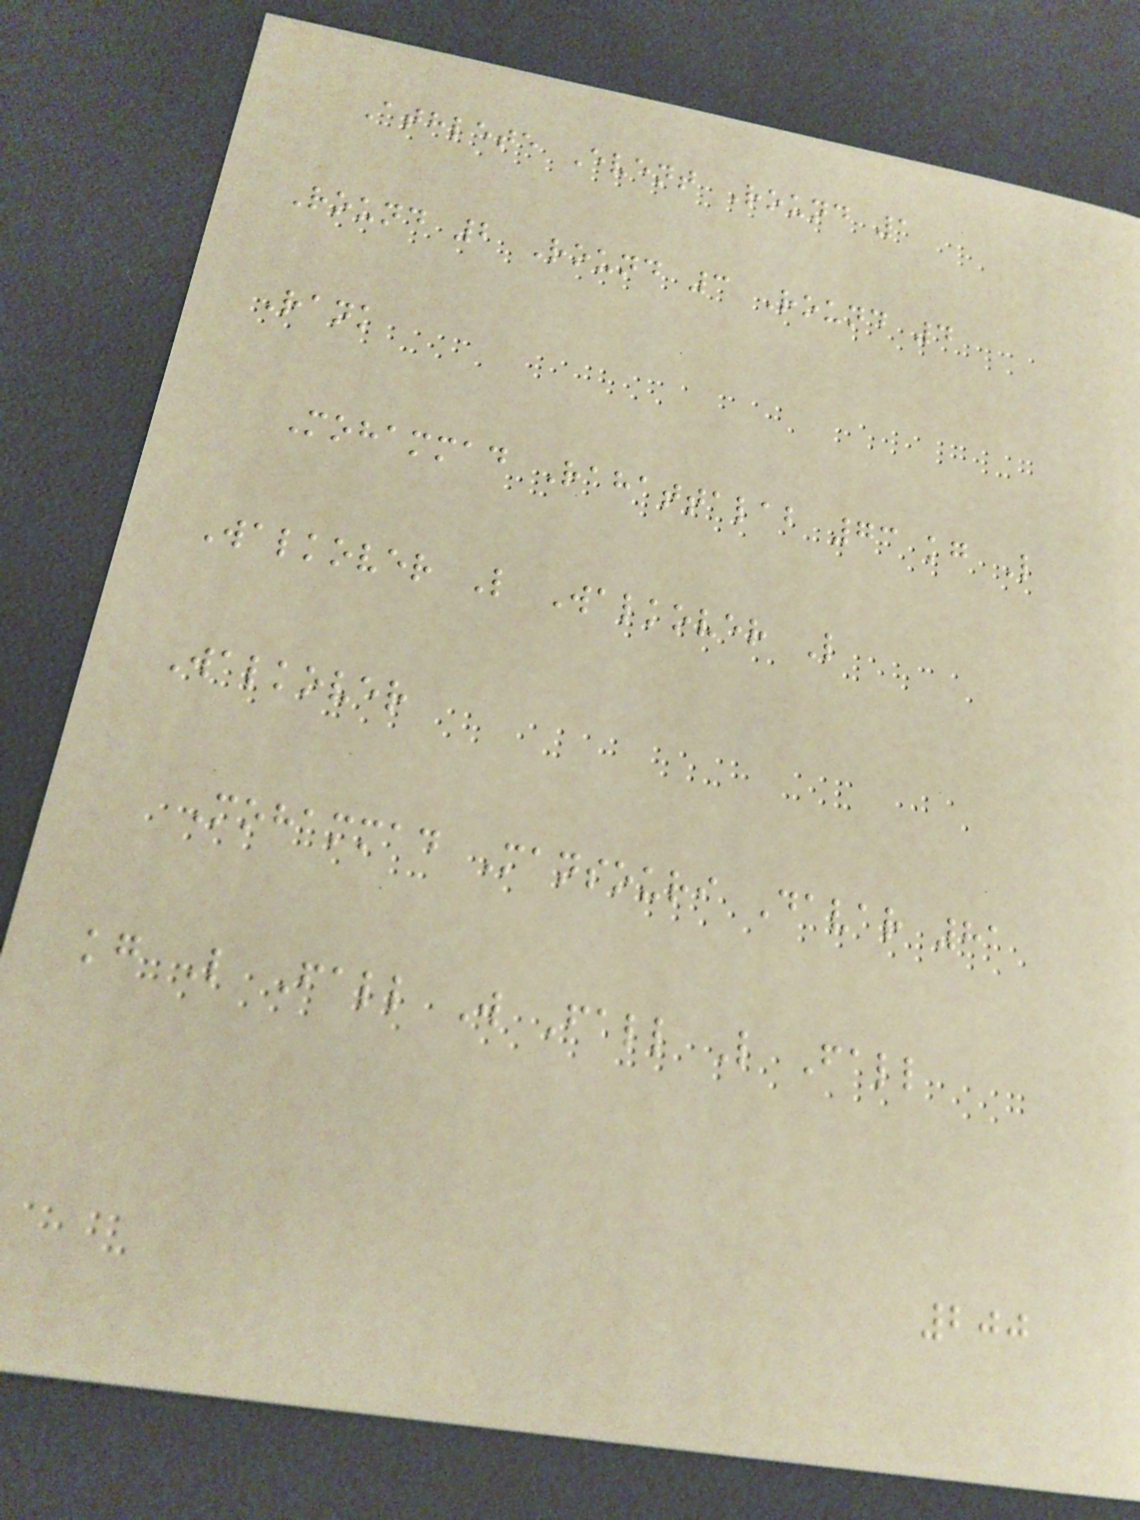Athlete Event Round 1
Round 2 Round 3 Round 4
Rank
Mohammad Rahattalab 73 kg L
Walkover L Walkover L
Walkover
Mohammad Mansouri Davar 81
kg L Fall W Fall L Fall
200
